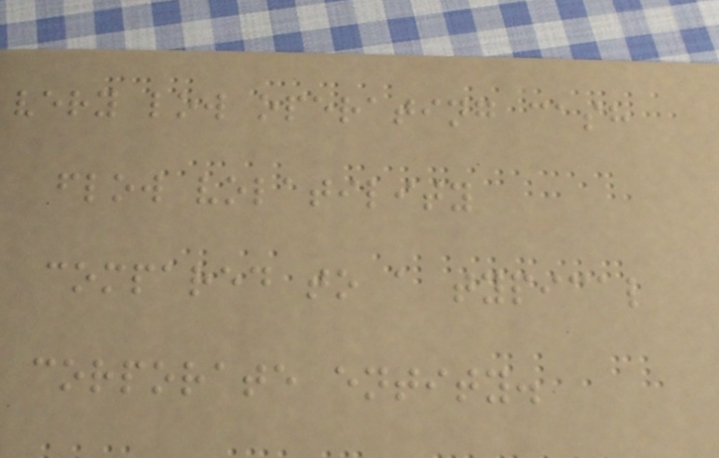very low operating cash
flow volatility
compared to a typical
corporate entity.
